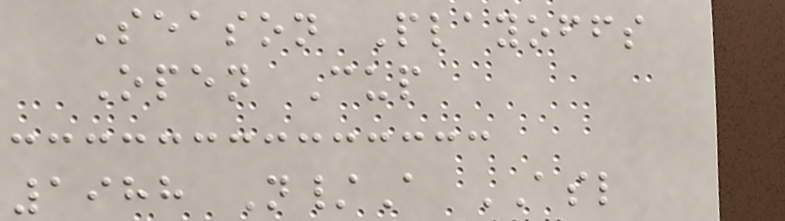Season Playoffs
Open Cup
1988 N/A ASL
